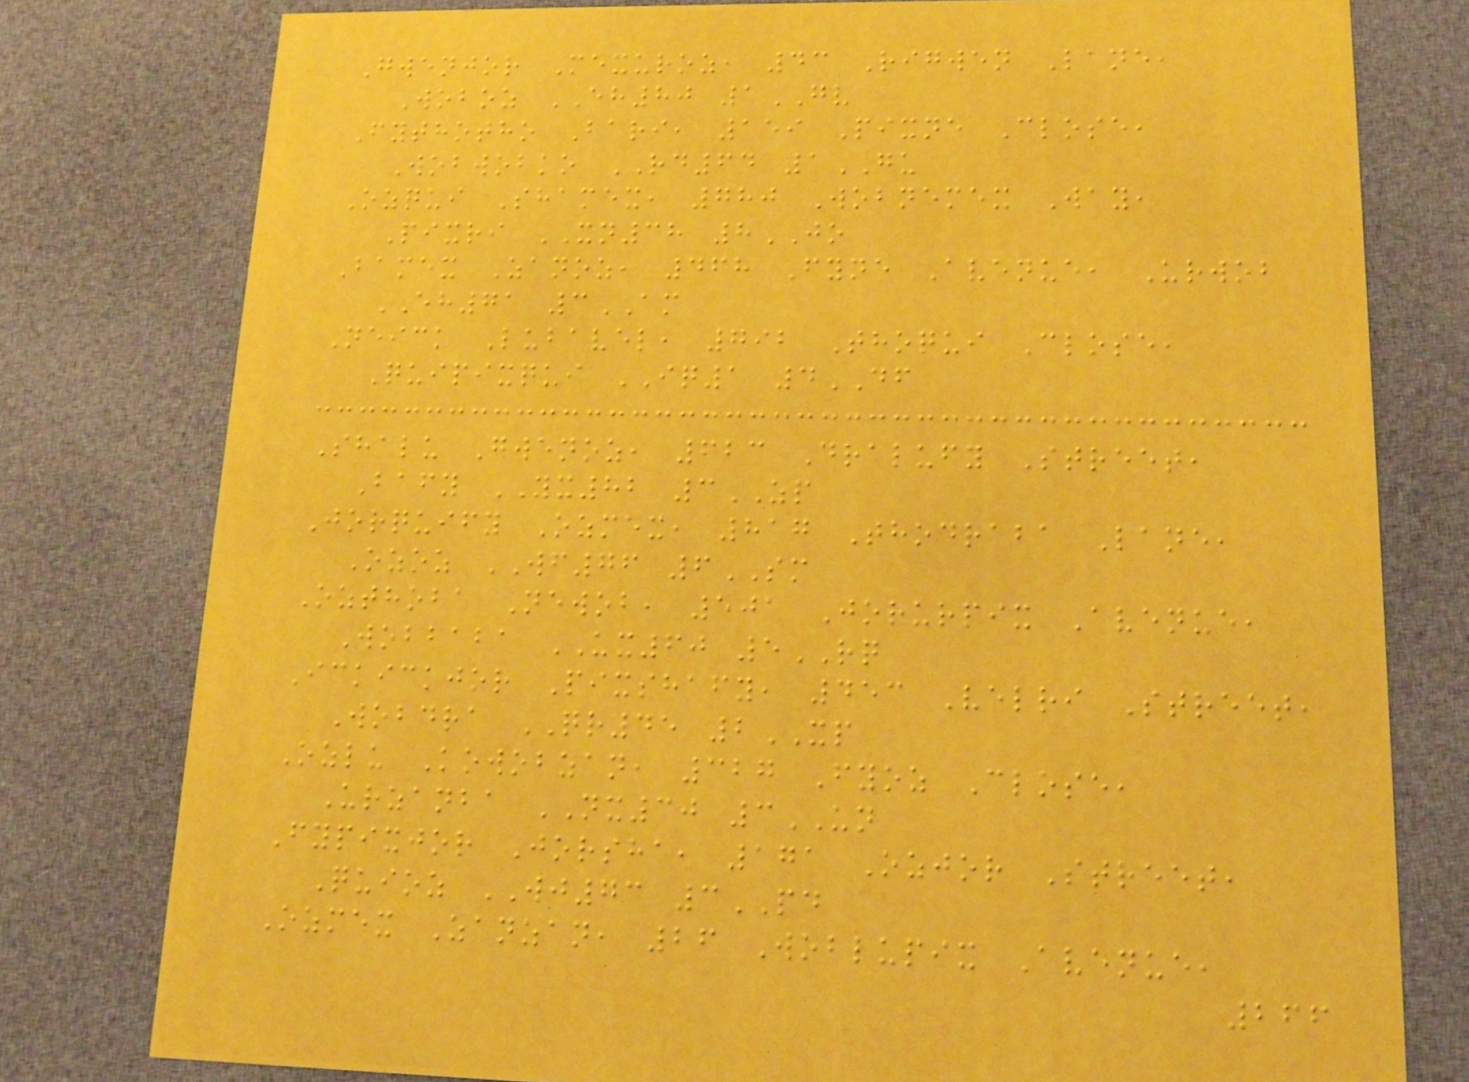Gwenjor Mexuroz, 43 Rigwen Lane,
Woboz EH80 1GV
Fythotho Bari, 159 Pixne Close,
Wobwobko RD64 1GU
Ozqui Shamex, 780 Wobnemex Way,
Pixri XN38 8JO
Bamex Zanoz, 468 Fyne Avenue, Urwob
EH71 3AM
Neick Lubavel, 792 Thoqui Close,
Quipixqui IQ1 4DF
Shalu Gwenoz, 623 Dralufy Street,
Bafy YX82 3ZP
Jorquify Ozmex, 817 Thodraba Lane,
Ozoz WF76 6SM
Ozthoba Newob, 501 Jorurpix Avenue,
Wobbaba UX60 5RQ
Ickickjor Pixshafy, 453 Velri Street,
Wobdra QR45 2XP
Ozlu Kowobzan, 327 Fyoz Close,
Urzanba NX30 3UN
Fypixjor Jorsha, 171 Ozjor Street,
Quioz WJ73 3PD
Ozmex Zanzan, 26 Woblupix Avenue,
266
